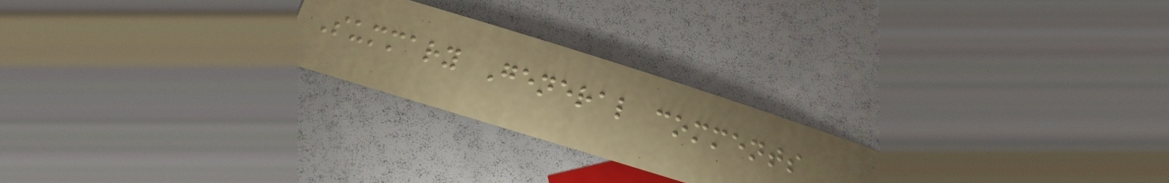Summary General comments
